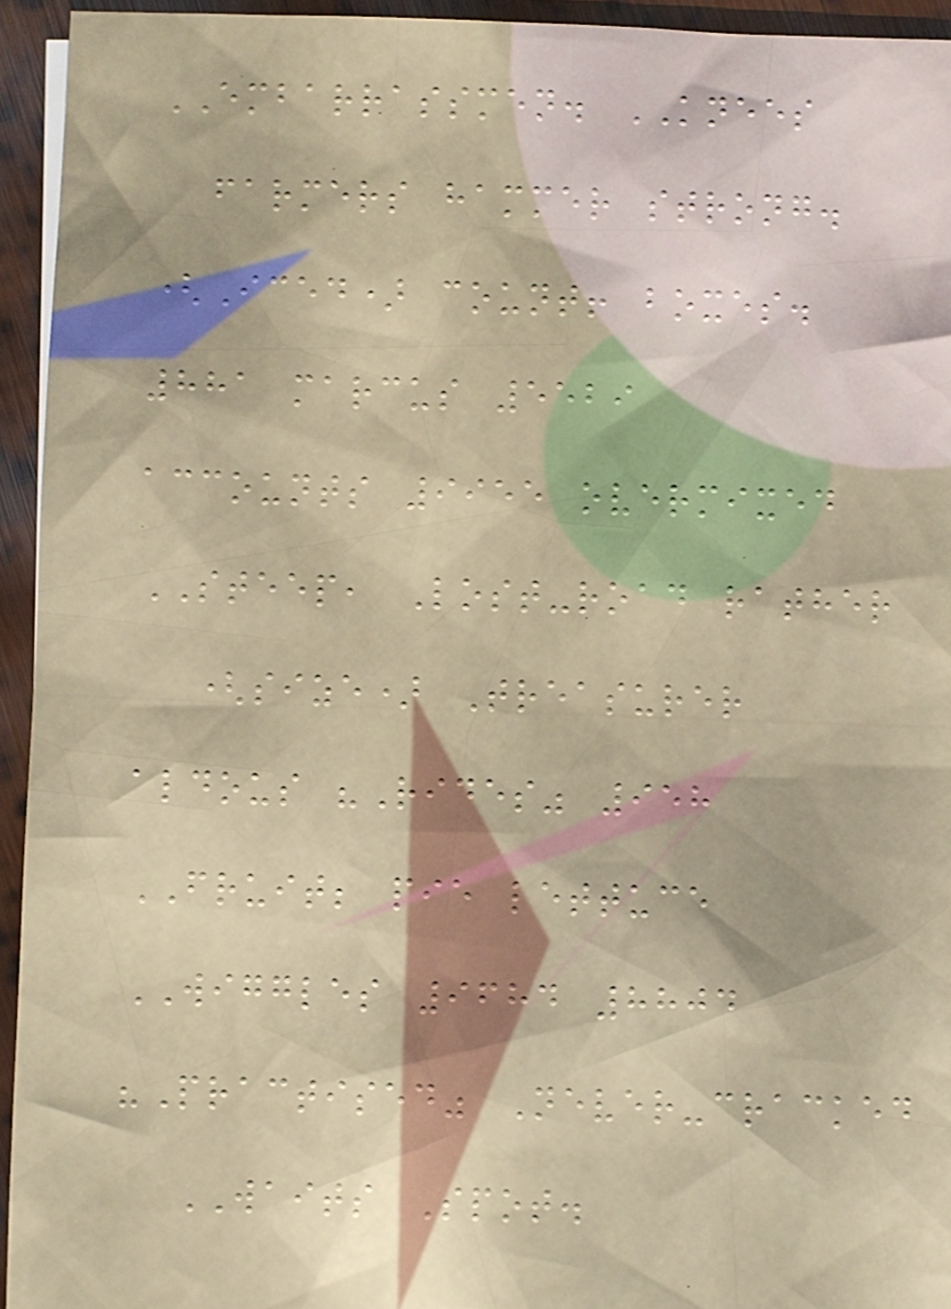EMBARRASSMEN. KNEES
farmers hammer strong.
(Iced) count! boxes.
881 marcus 5529
accounts 9955 overmixed
STEEP, Lost-road rather
(size) Treasurer
aldous "Rides" 958
FRUIT; pie lettuce
WIGGLES 9684 8804
"Practised" Never-cracked
WAITS Spot.
